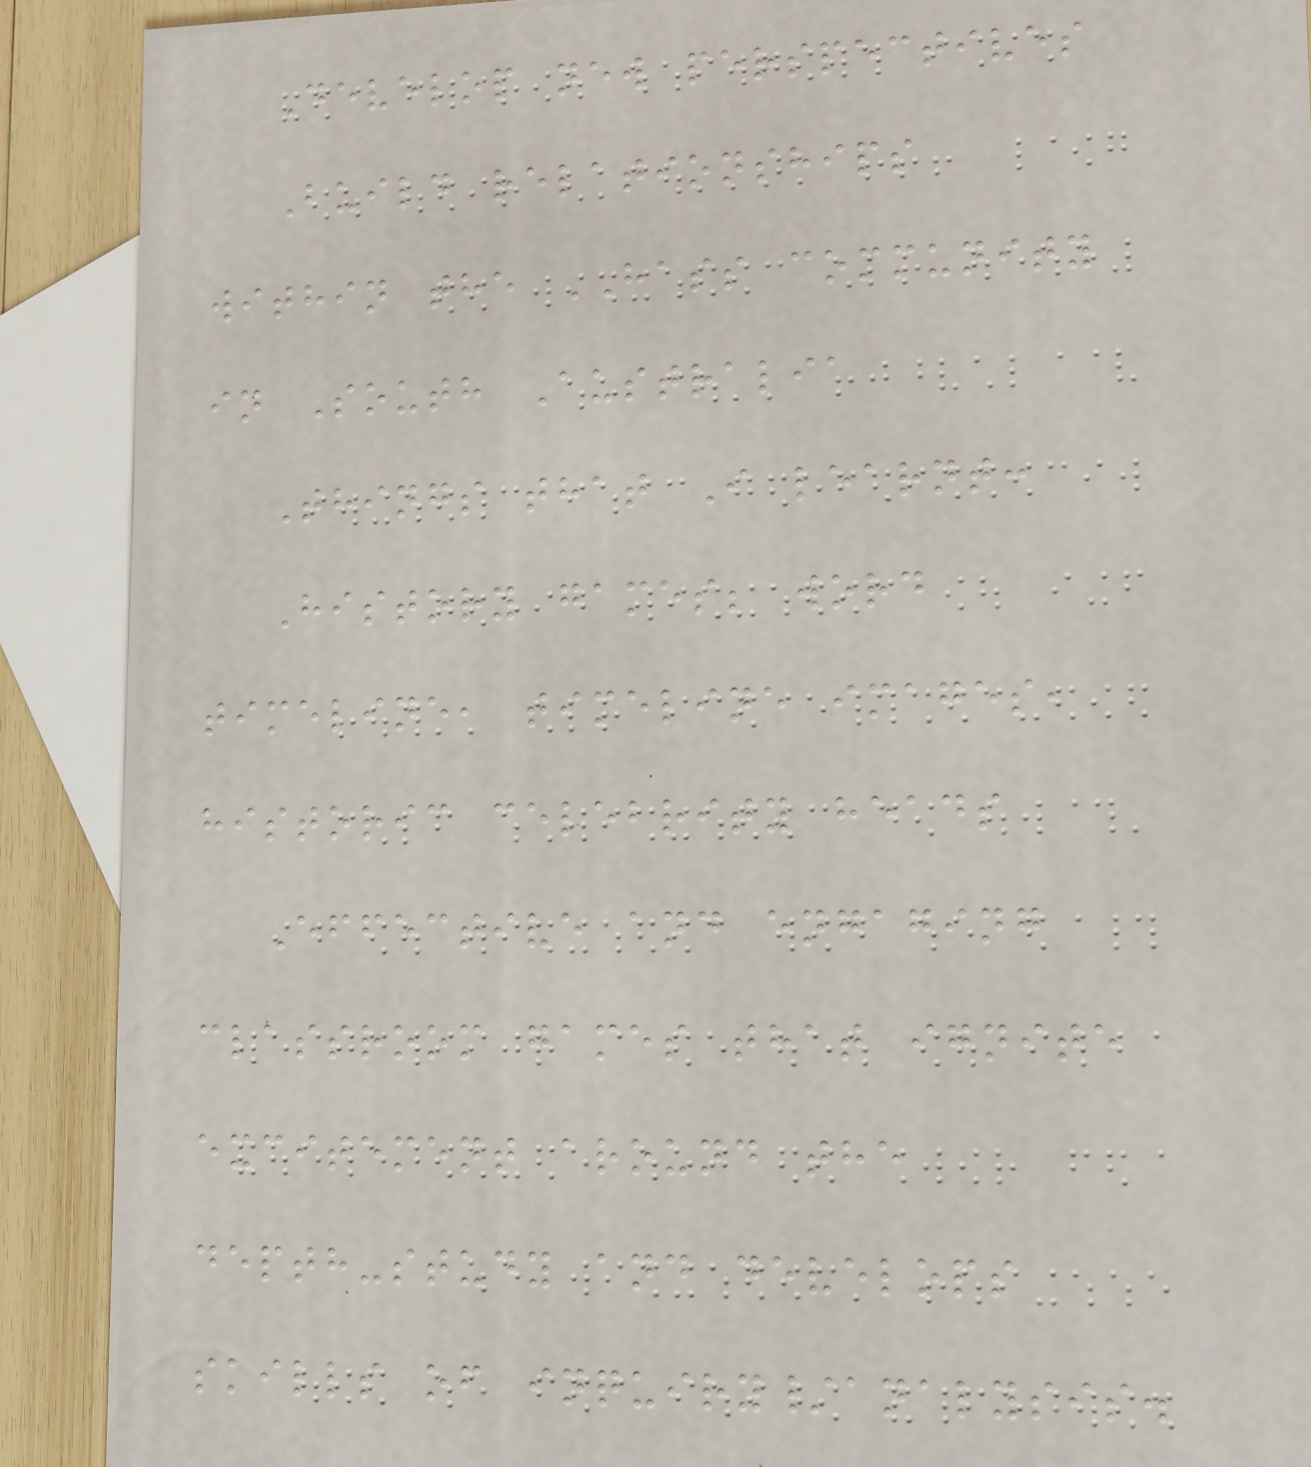Develop new perspectives
Build relationships
within the HASS community
in South Australia
Things that I learnt:
History games; word
timeline, timeline images,
historic celebrity heads
Effective and engaging
classroom games that ignite
excitement around the
depth-study and develops
skills of inquiry/analysis.
